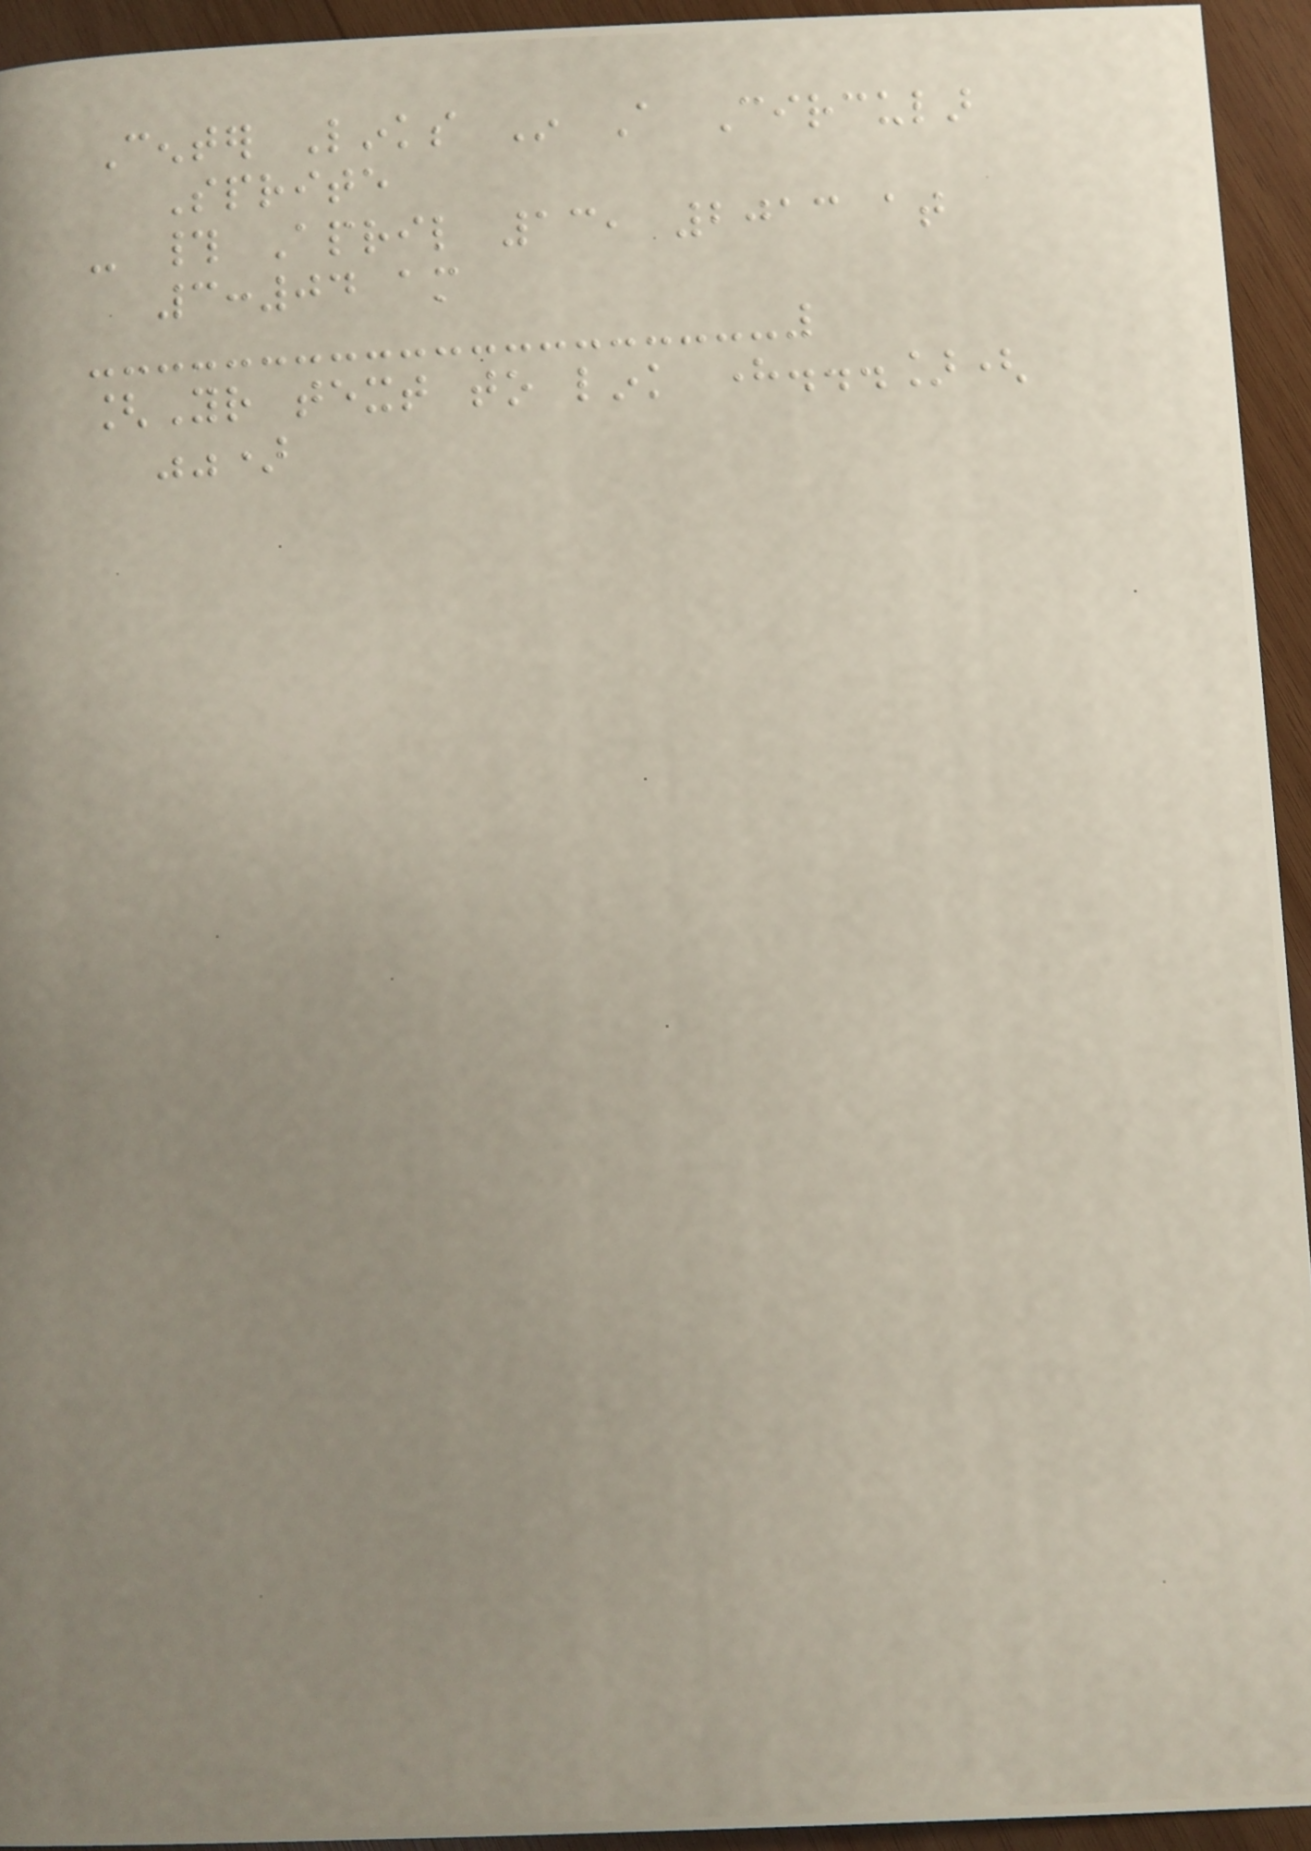Center Links In A Circular
Sprite
- # April 13, 2013 at
3:04 am
[Your text to link here...](
"")
